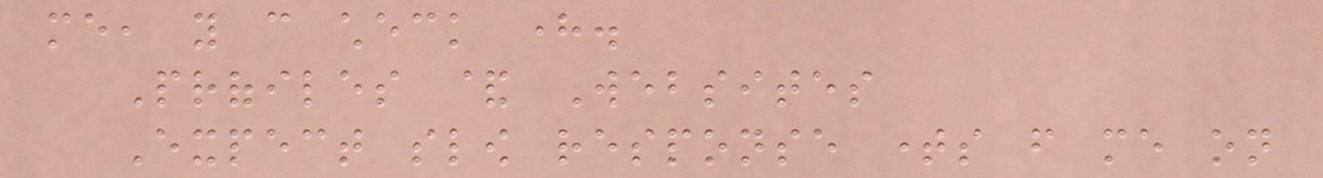me, you can check here.
Profiles & Websites
Expect slow response times from me on
